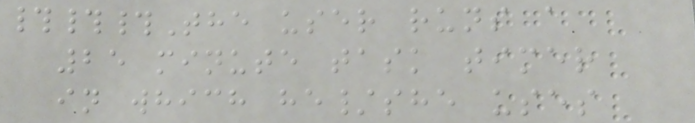###The user runs a
25 minute task timer
in which he/she uses
